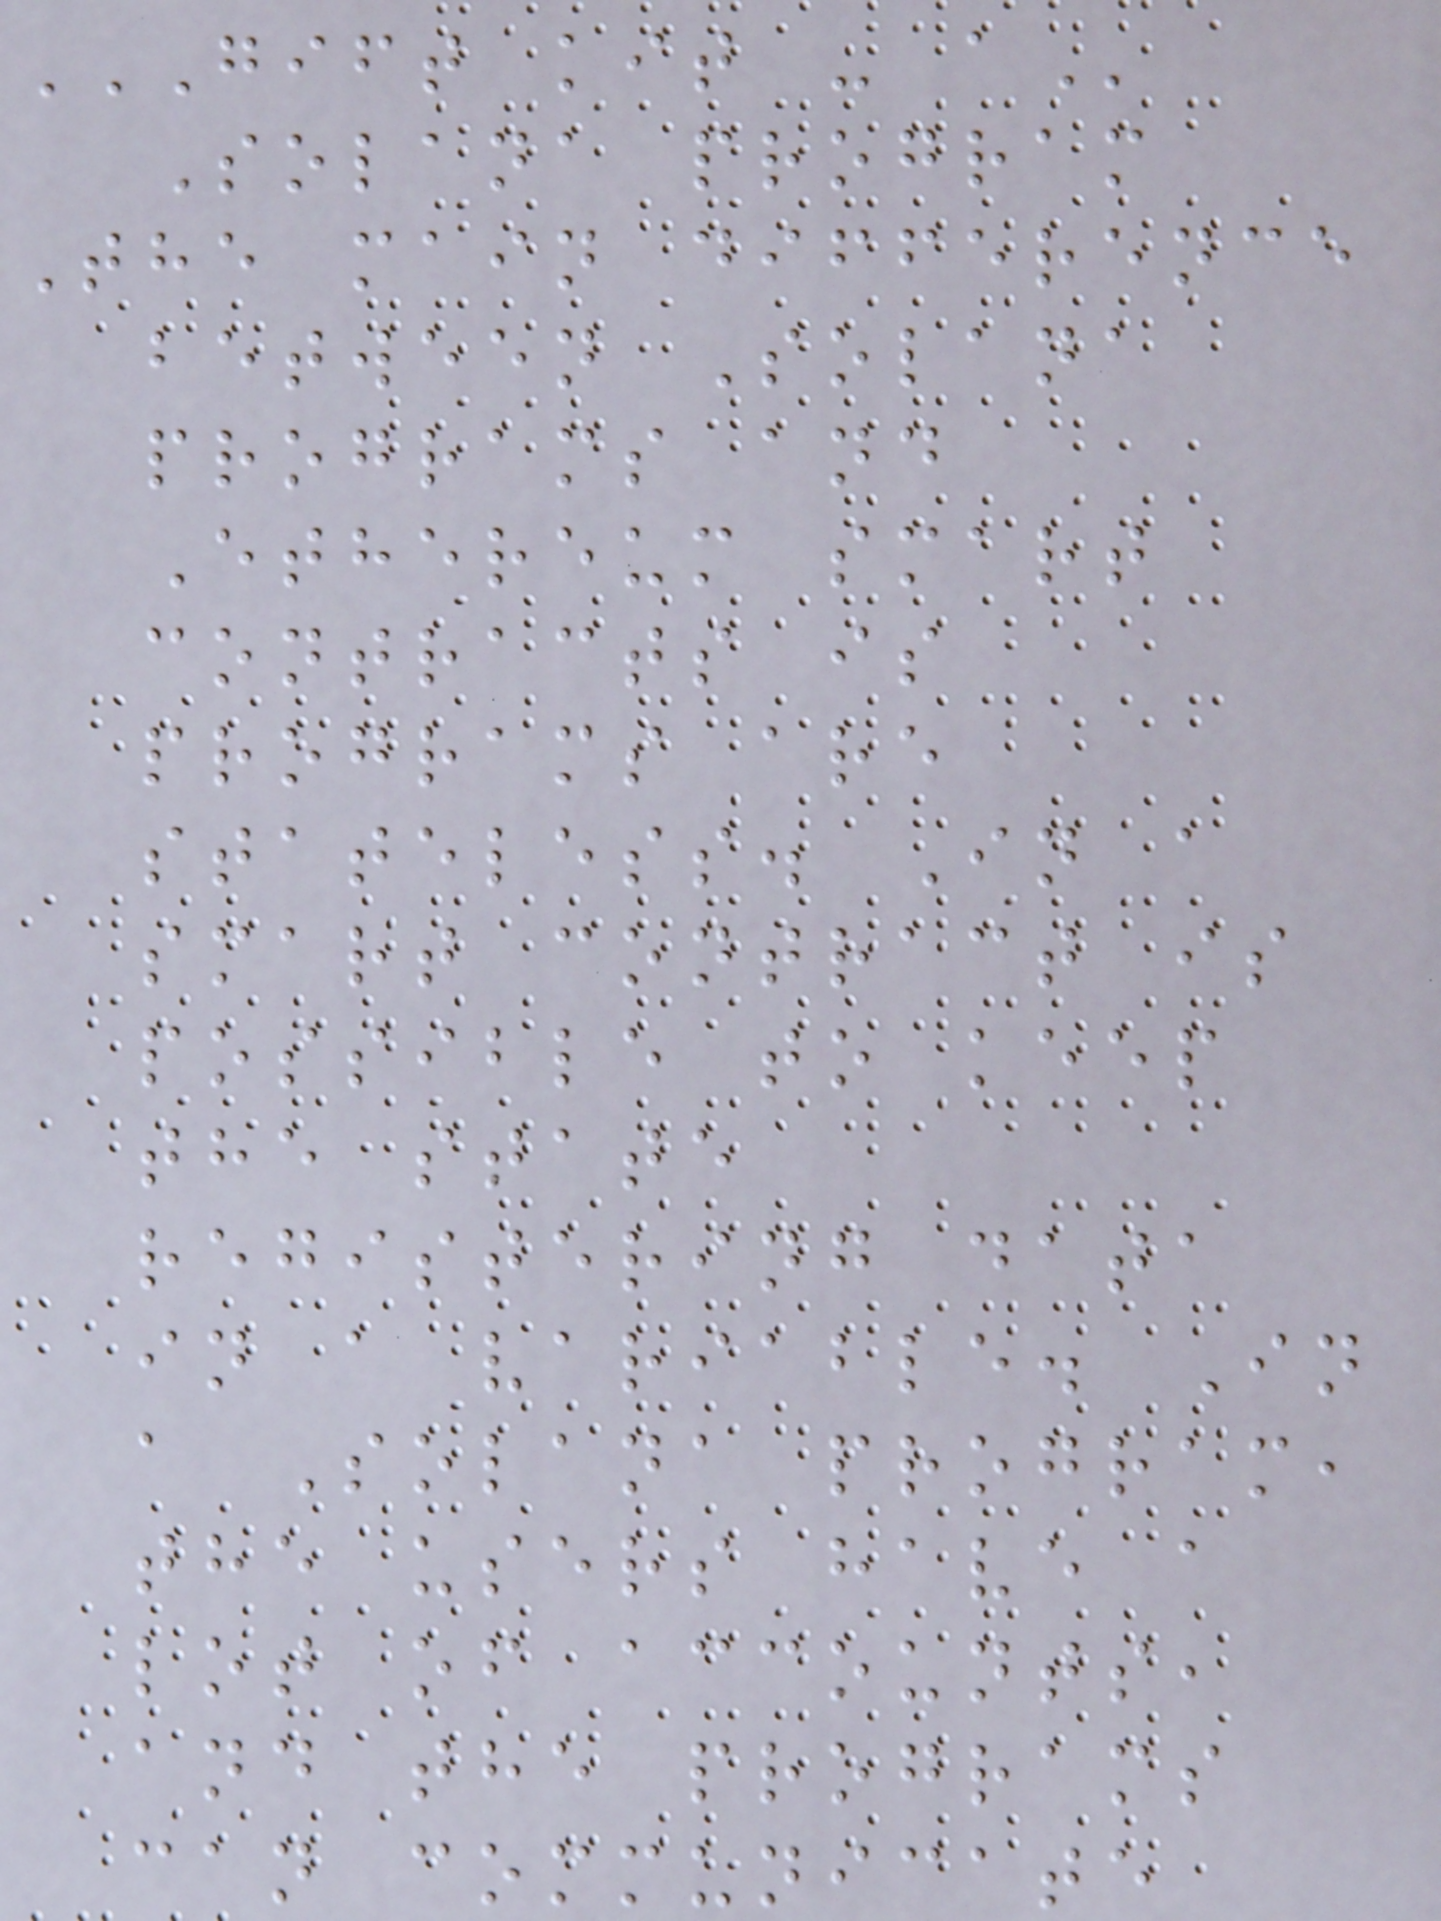GIFT KIT - A
Solana program
The main difference
between Solana
programs and
Ethereum smart
contracts is
programs are
stateless. In a
smart contract is
possible to keep
the state
registering data
in a variable. In
a Solana program,
the users have a
lot of accounts,
and the programs
can communicate
